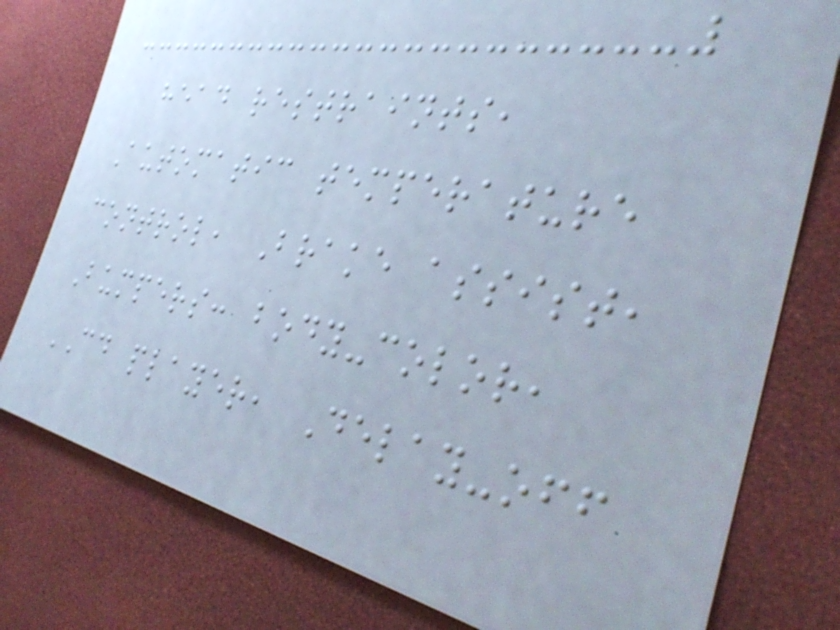head restraints,
Automatic temperature
control, Brake assist,
Bumpers: body-color,
CD player, Delay-off
